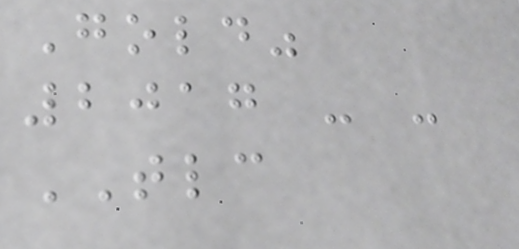Gold"
2017 - -
TLC
